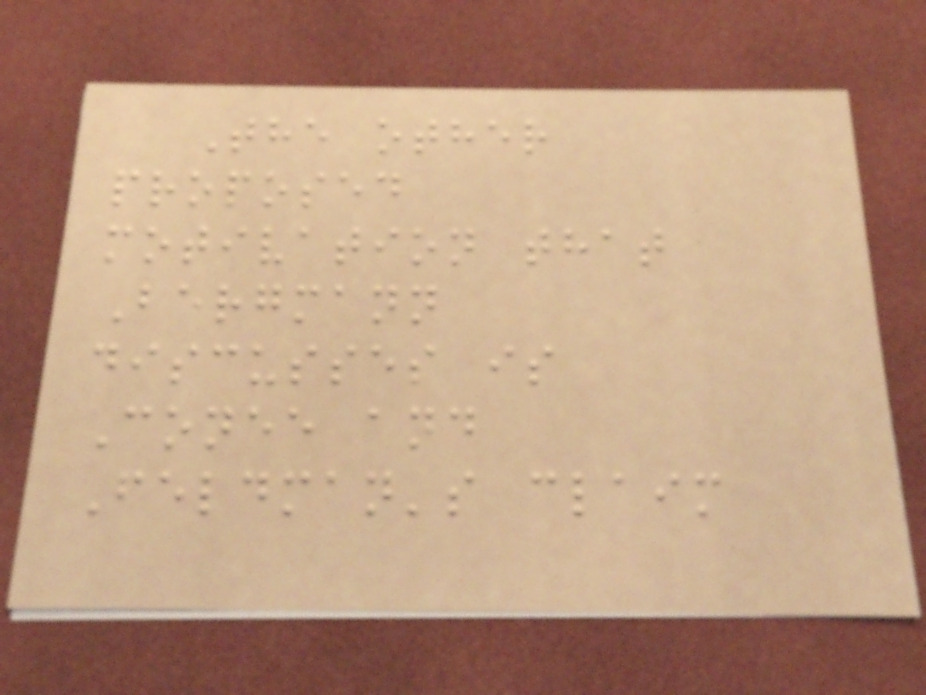The other
proposed
motivation that
Bergmann
discusses is
Conee and
Feldman's claim
